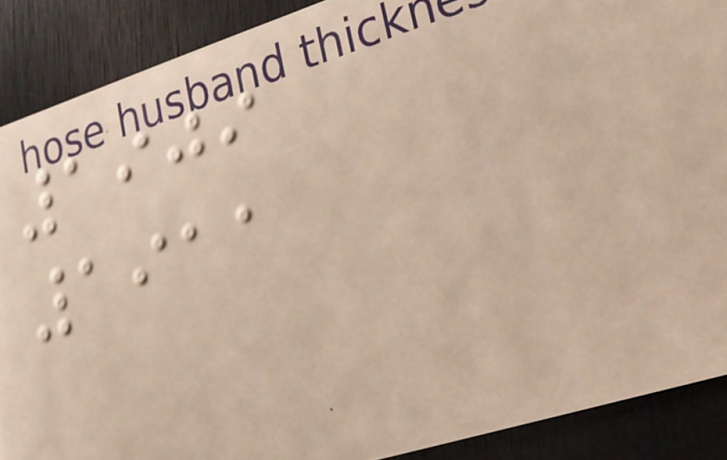1909
1911
